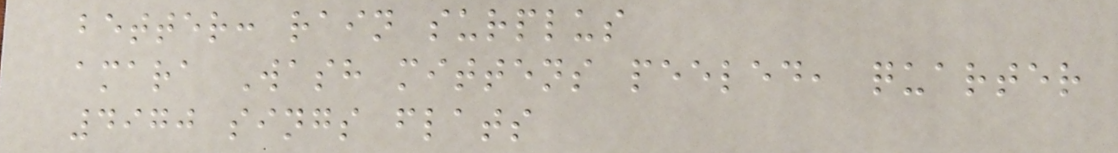better: rain surplus
amara Wash mittens peeled, quarter
4970 sings flats
